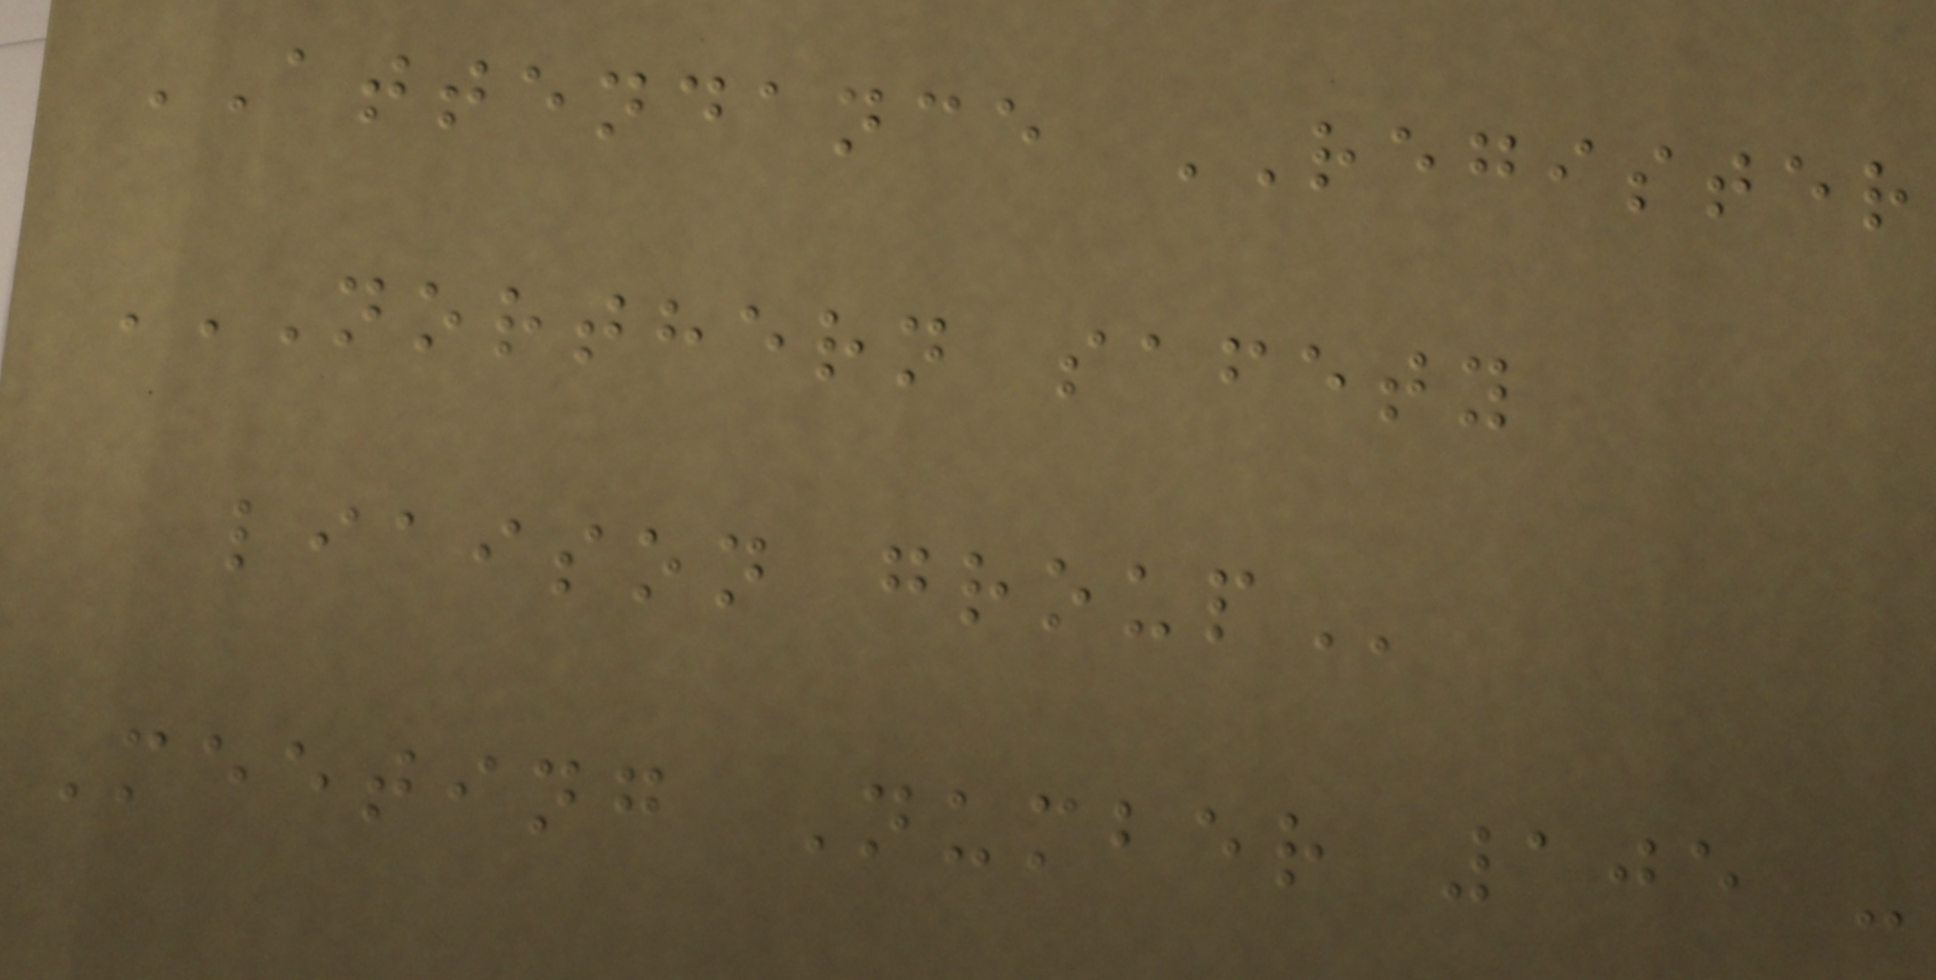ATTENDANCE REGISTER
NORTHERN SAFETY
LIAISON GROUP
Meeting Number 105 -
